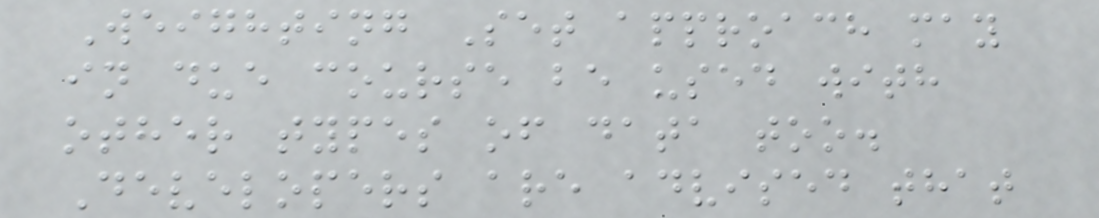Weighting Set approach may
in due course be used with
other types of data too.
Developers are advised that
